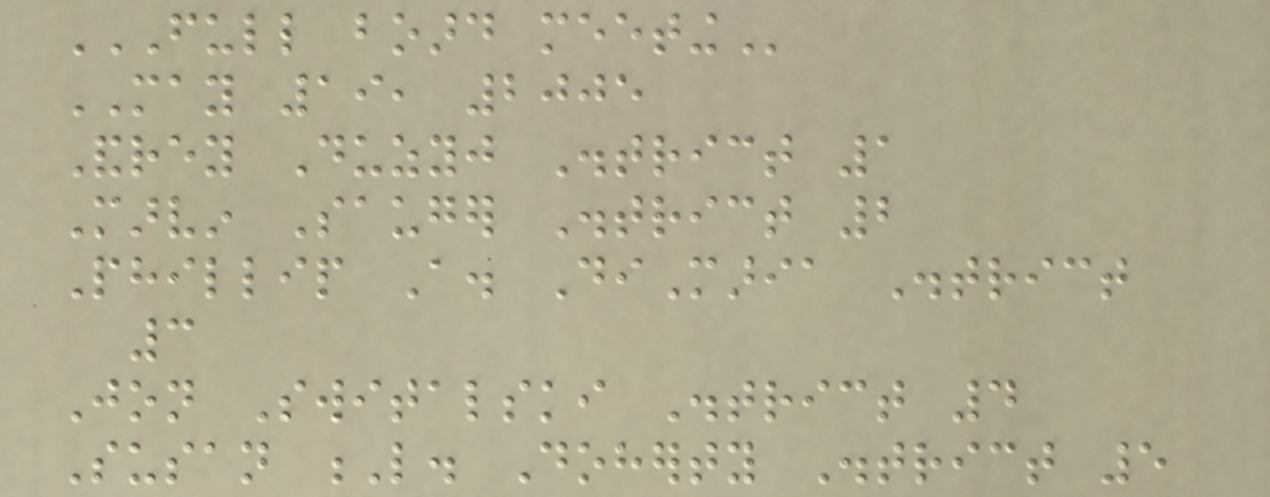FULL BOARD MEETING
MAY 19, 2005
Andrey Duzyj District 1
Marvin Sauger District 2
Phillip A. DiMaria District
3
Jon Switalski District 4
Susan L. Doherty District 5
